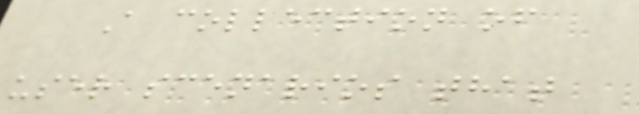A collection of
user scenarios that
